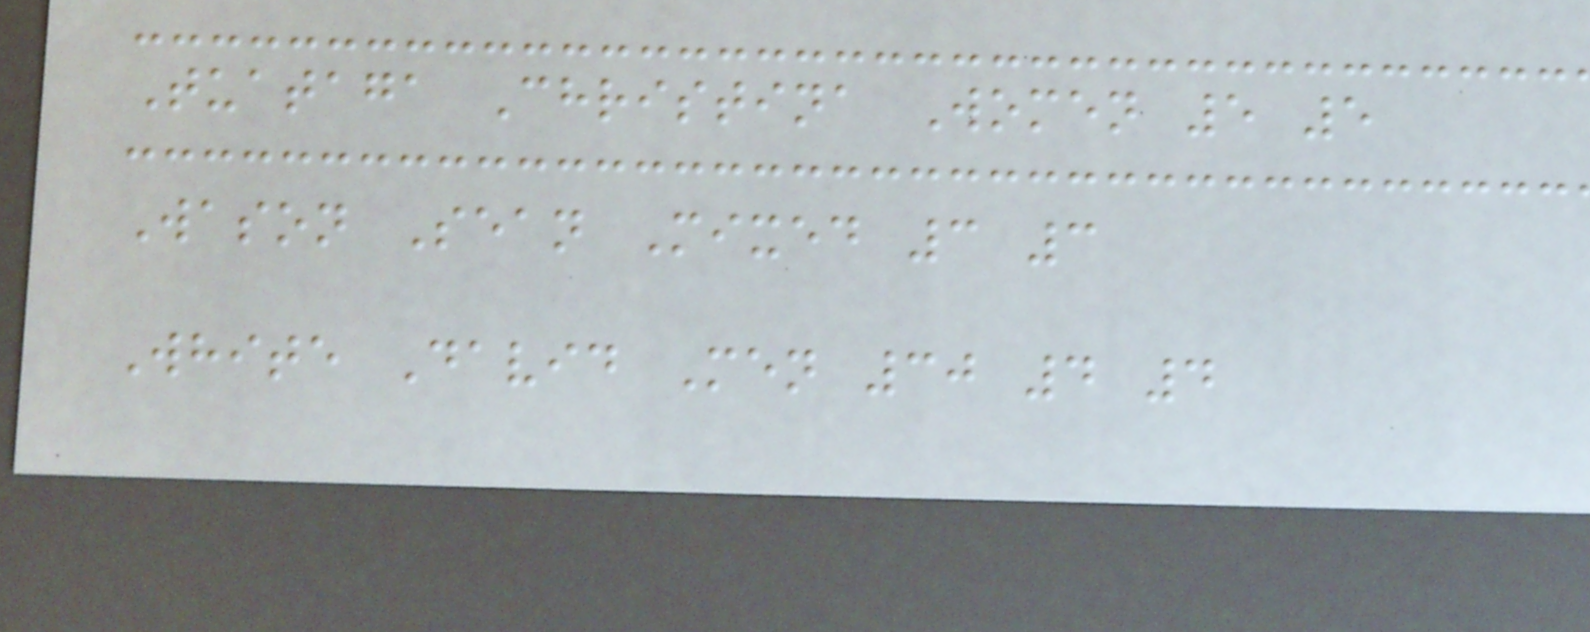Tuataga Christina Women 5 5
Wason Sean Mixed 3 3
White David Men 30 4 4
